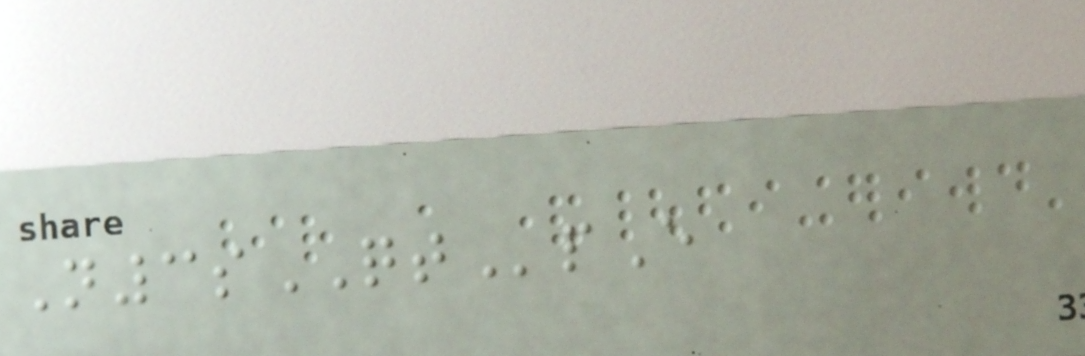N3sQTpE
